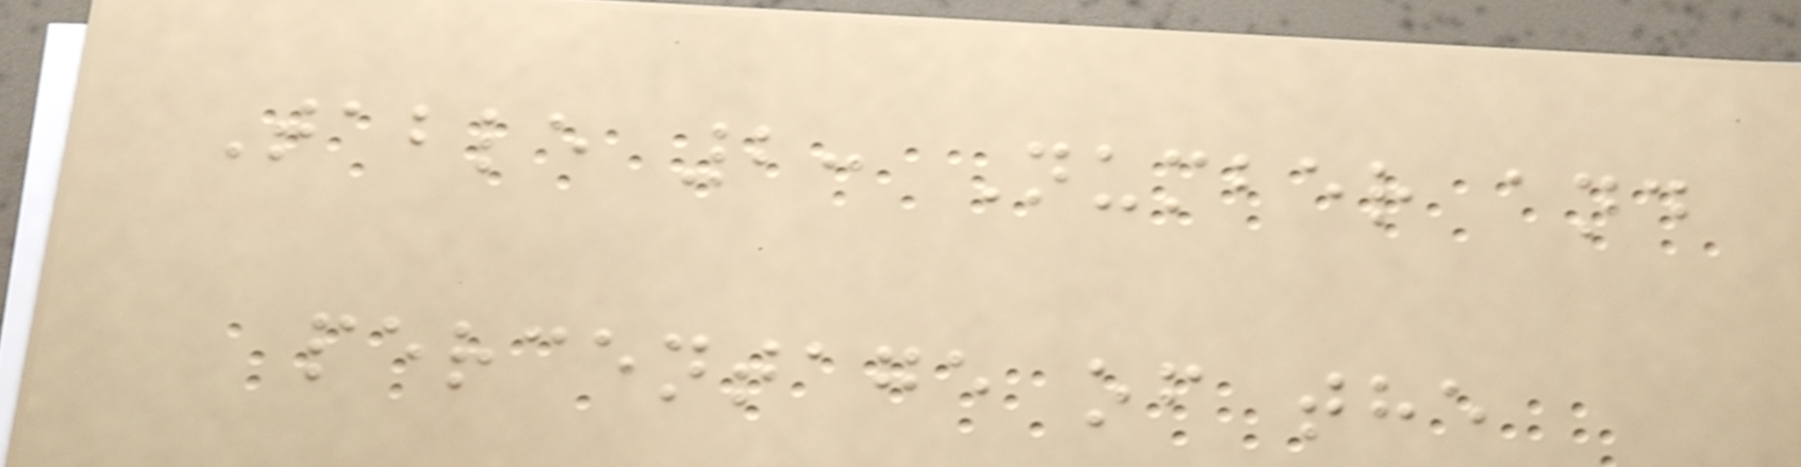Table 2: Number and
percentage of the
